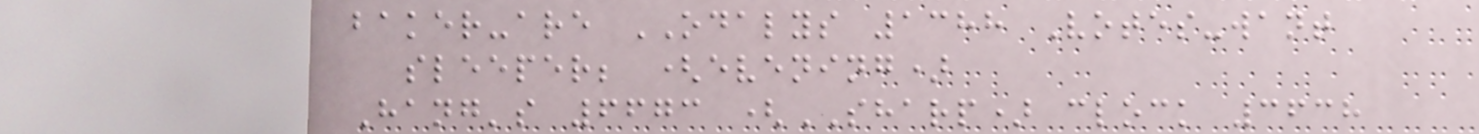baker-are ODALYS 1388 Votes-want
sleeper; (evening)
Hang's 6673 (SHARP) clock 3638
